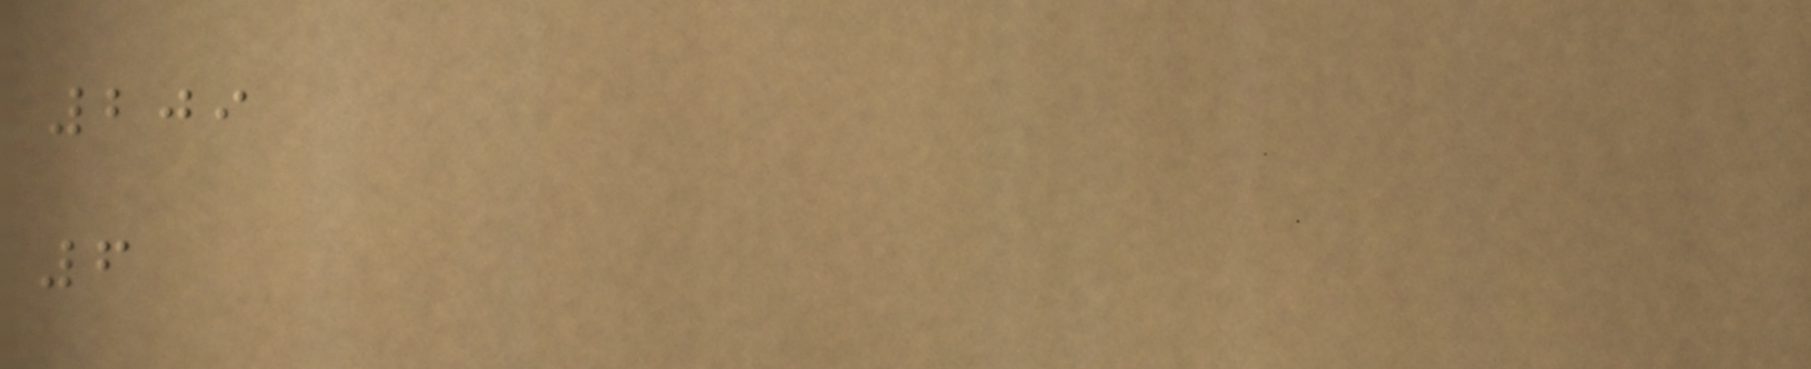209
6
